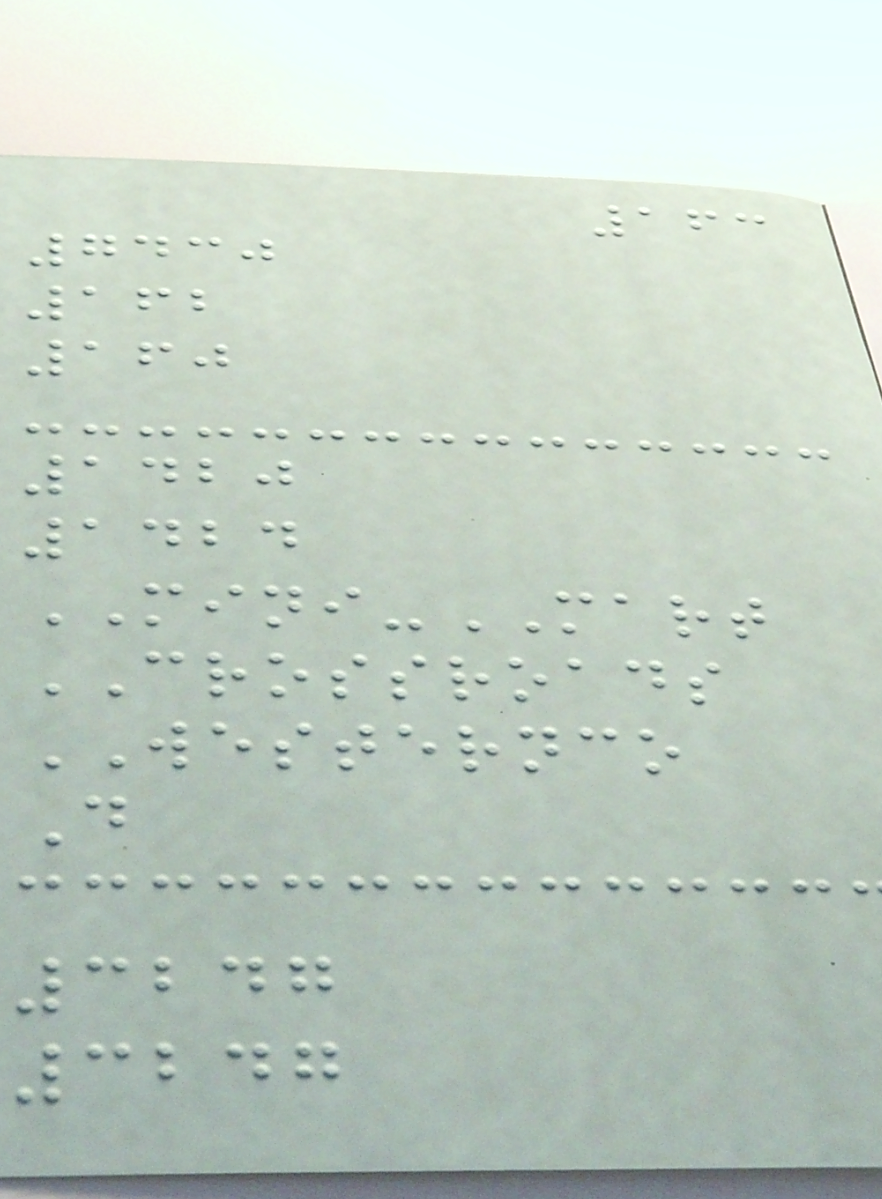163
7430
162
160
1420
1424
MINI-MART
CROSSROADS
WESTERNCO
D
3247
3247
